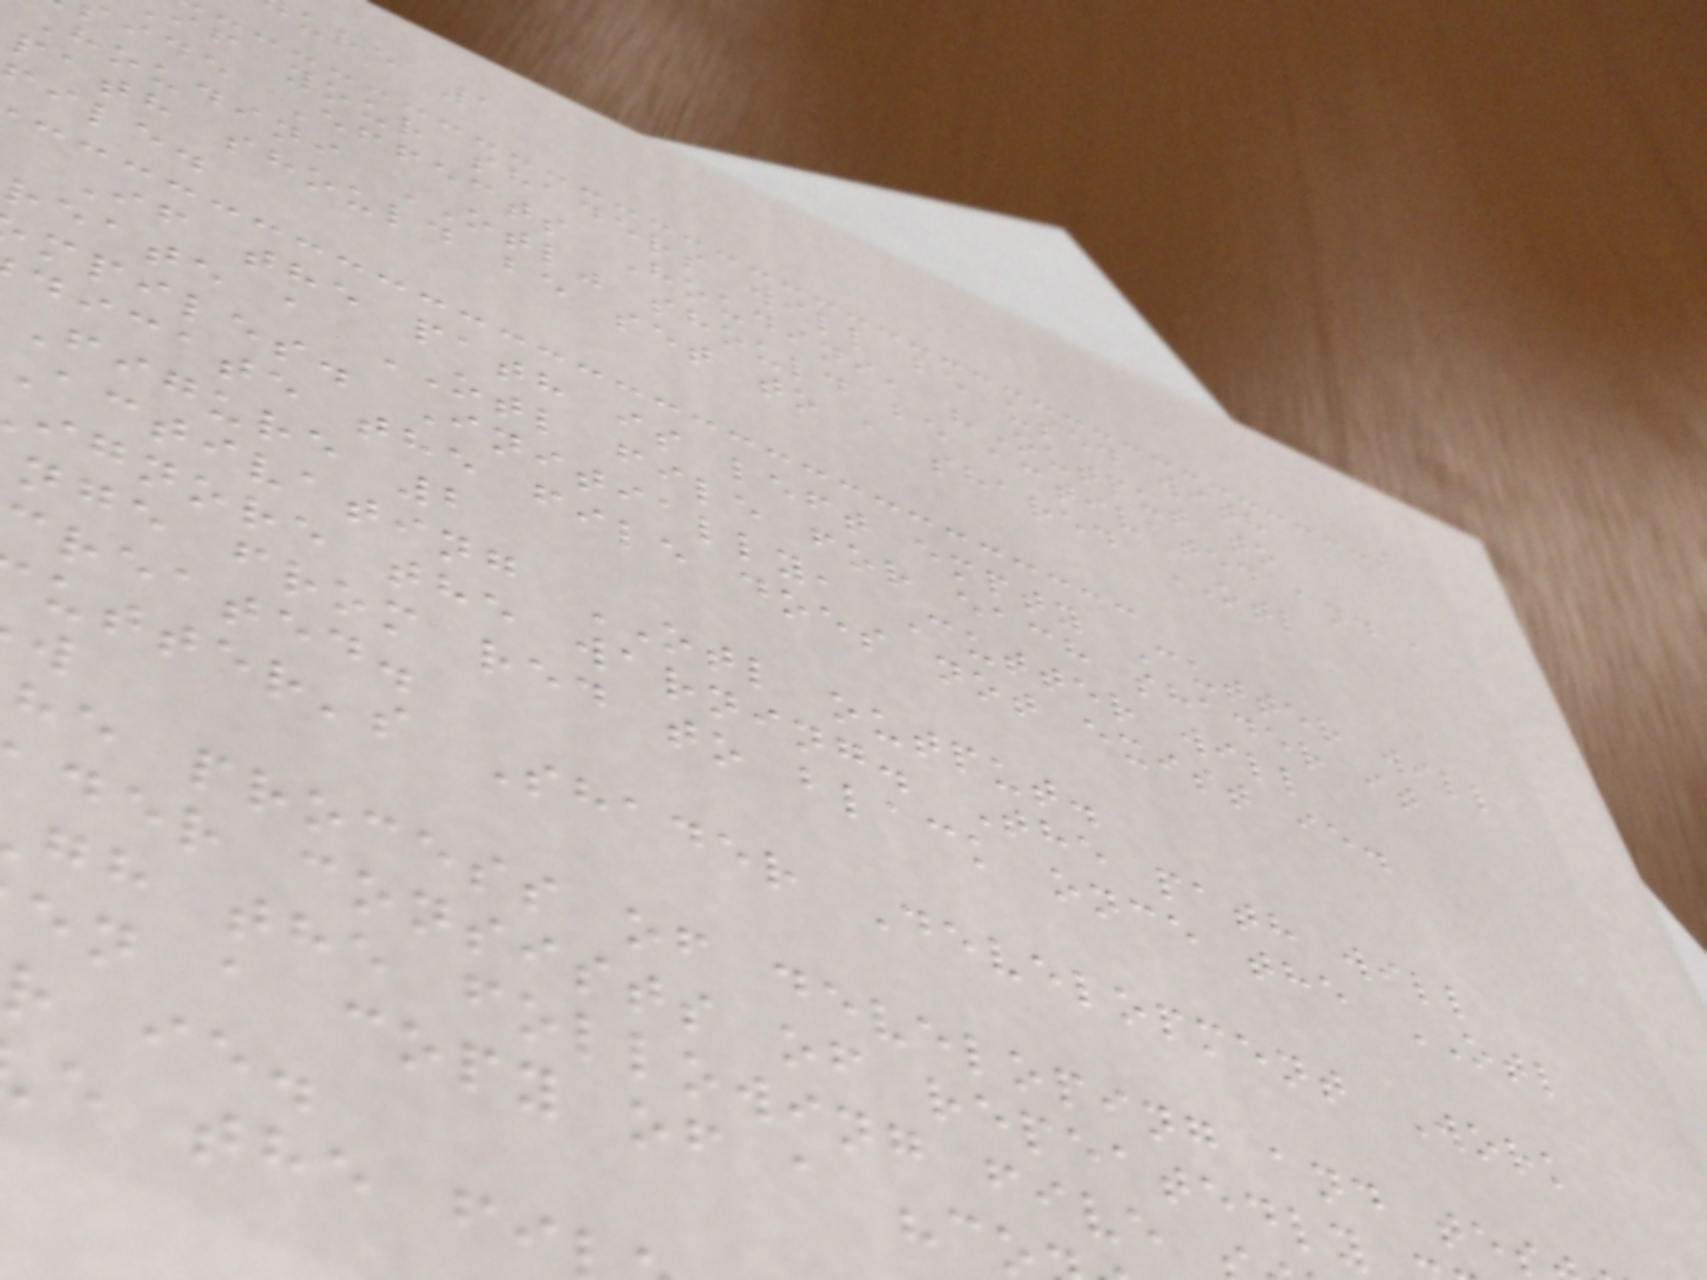ure 1
if your shaders will be used with
ide Effects Houdini, "Output to
Houdini OTL" should be activated and a
path should be set to a shared OTL
ile.
If the path is left empty Cutter will
reate a OTL file for each shader it
mpiles. Initially, Cutter will
dicate the file does not exist ie.
Figure 2
activating OTL output.
ignore the warning. The path will
nge from red to black once the OTL
created.
utter's Shader Development Work
he process of developing and te
der consists of repeatedly
gh the following five
en a copy of a "c
r ie.
e the fi
